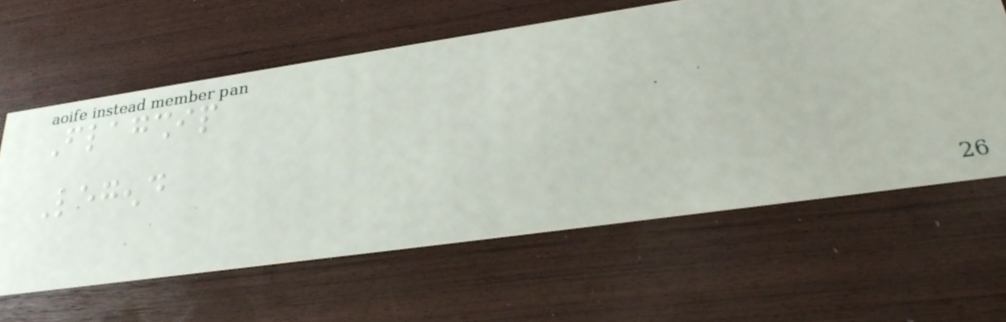Flagship
Legend
